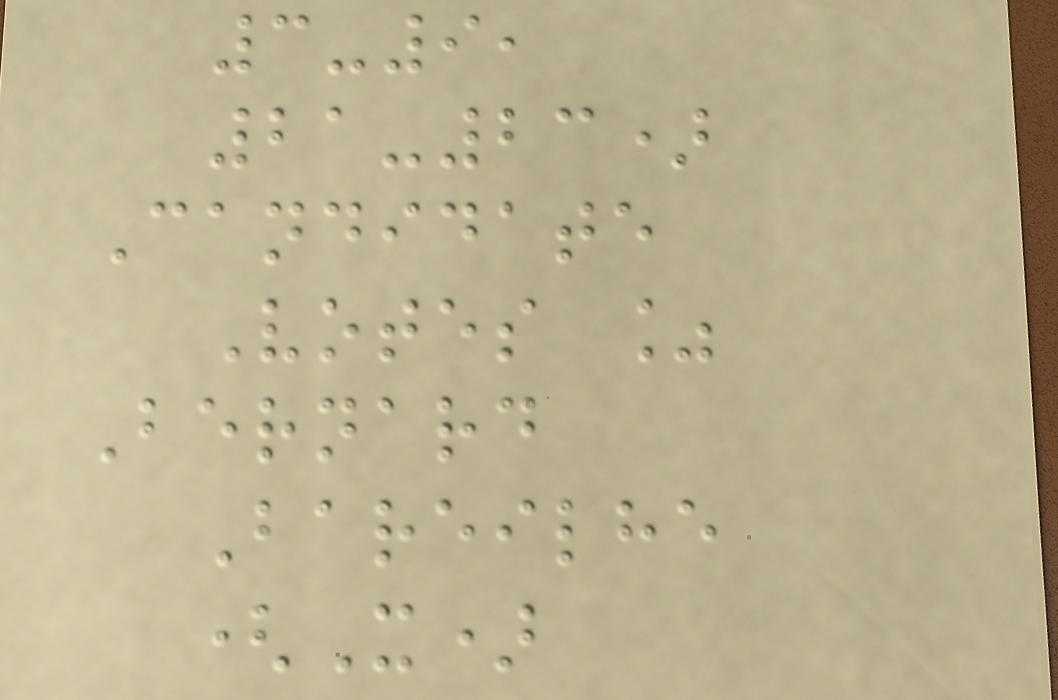3-9,
21-23)
Candidate
Votes %
Bernard
Bareilhe
(X)
